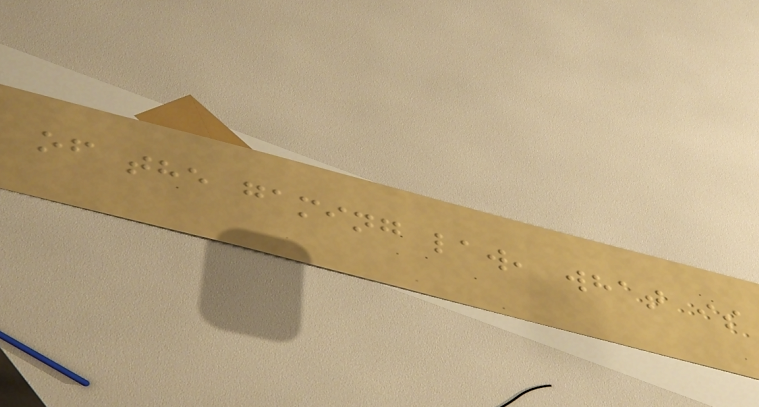of the gaming law, what is
